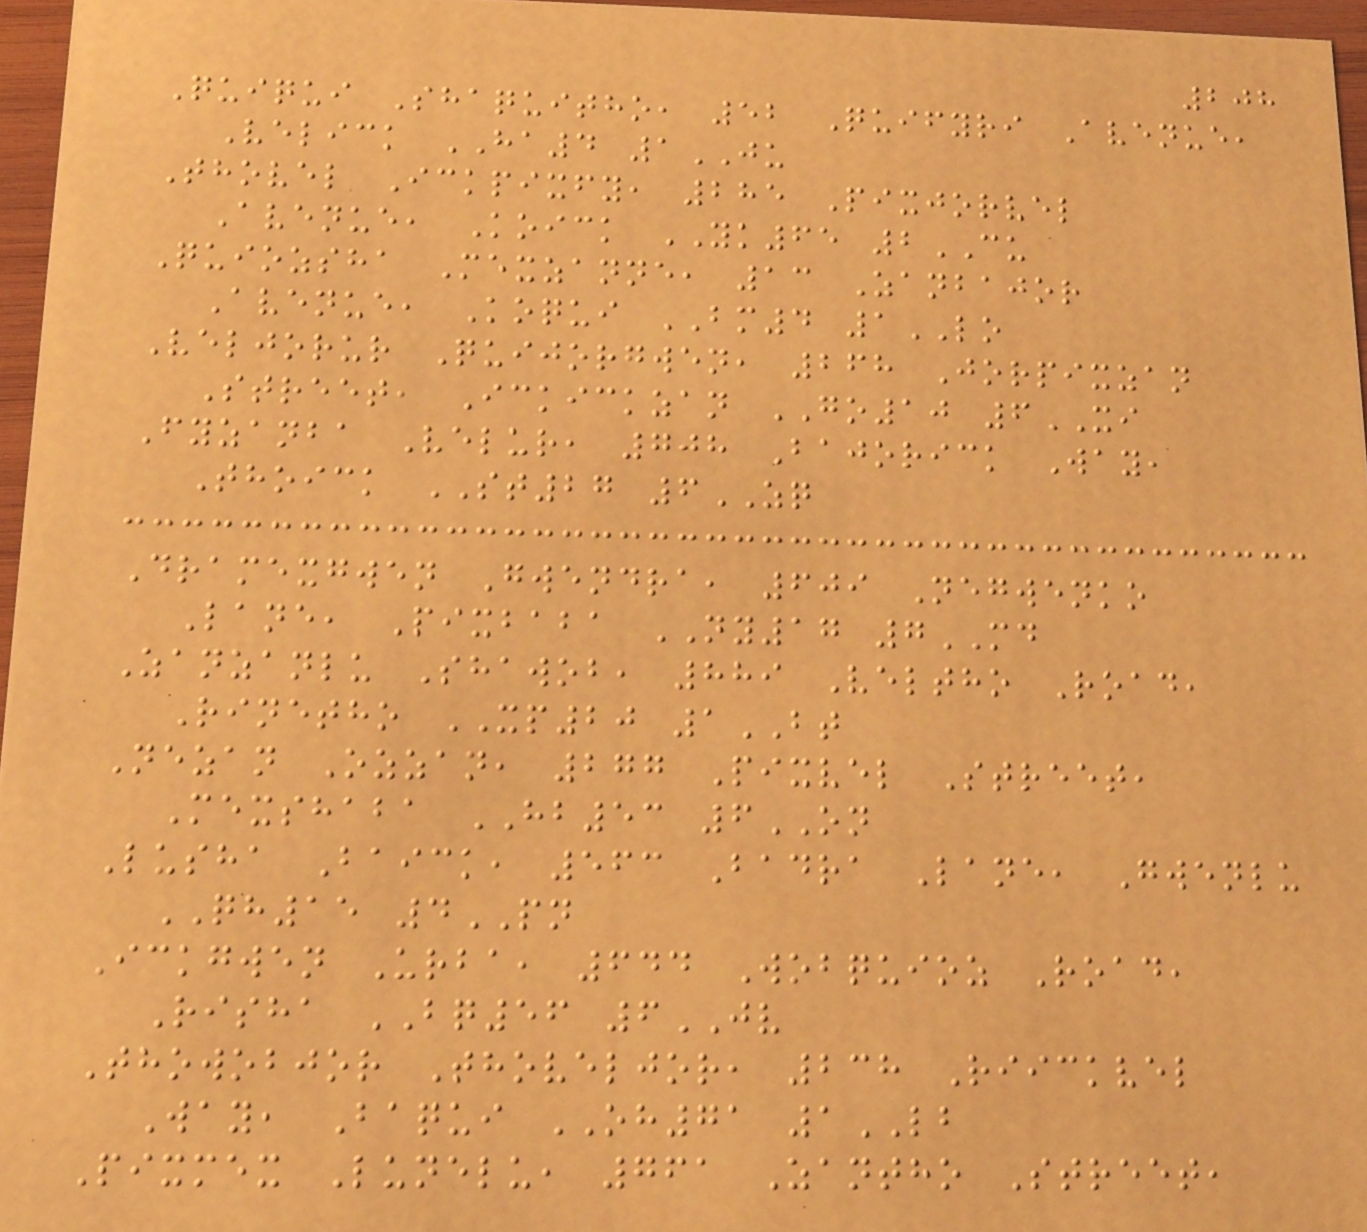208
Quiqui Shaquitho, 52 Quifyri Avenue,
Velick HA4 1JU
Thovel Ickpixfy, 285 Pixjorvel
Avenue, Koick YK65 2CU
Quiozsha Mexzanne, 13 Zanbajor
Avenue, Koqui BM4 1LO
Veljorur Quijorgwen, 268 Jorpixzan
Street, Ickickzan GO10 6XI
Fyzanba Velur, 708 Bajorick Way,
Thoick ST27 6ZQ
Dramexgwen Gwendra, 609 Negwenko
Lane, Pixbaba NY17 7MD
Zanzanlu Shawob, 889 Veltho Road,
Rinetho XP20 1BT
Nezan Ozzan, 277 Pixvel Street,
Mexshaba HB53 6ON
Lusha Baick, 563 Badra Lane, Gwenlu
QH15 4PN
Ickgwen Urba, 644 Wobquioz Road,
Risha BQ56 6JV
Thowobjor Thoveljor, 238 Riickvel
Way, Baqui OH71 1LB
Pixmex Lunelu, 761 Zantho Street,
